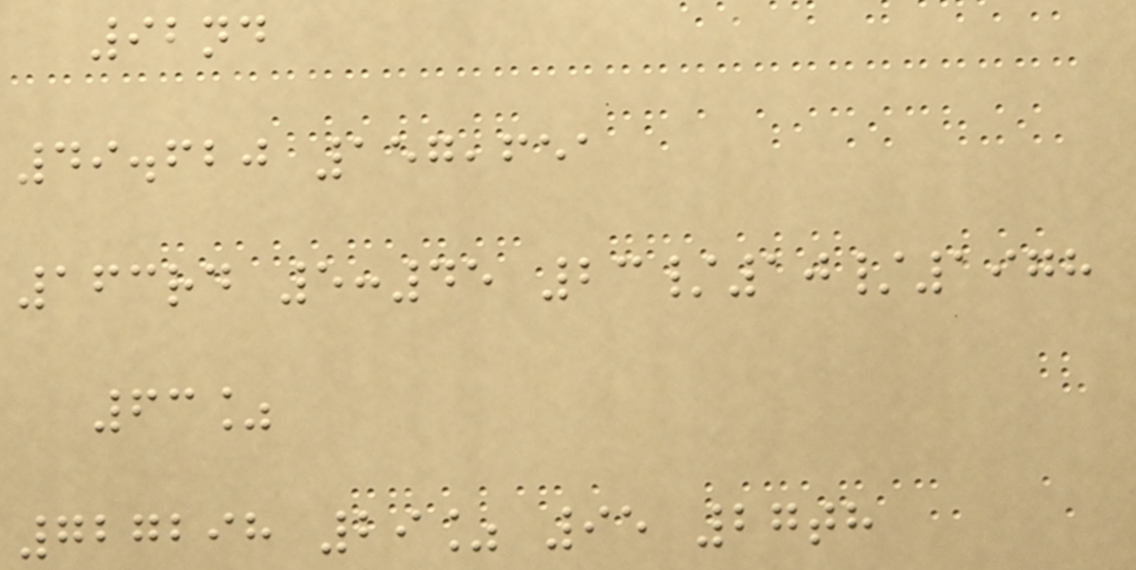92nd
49.620 157,651
163rd 5:45 23/10/1978
63%
727298 29% 95 27th
